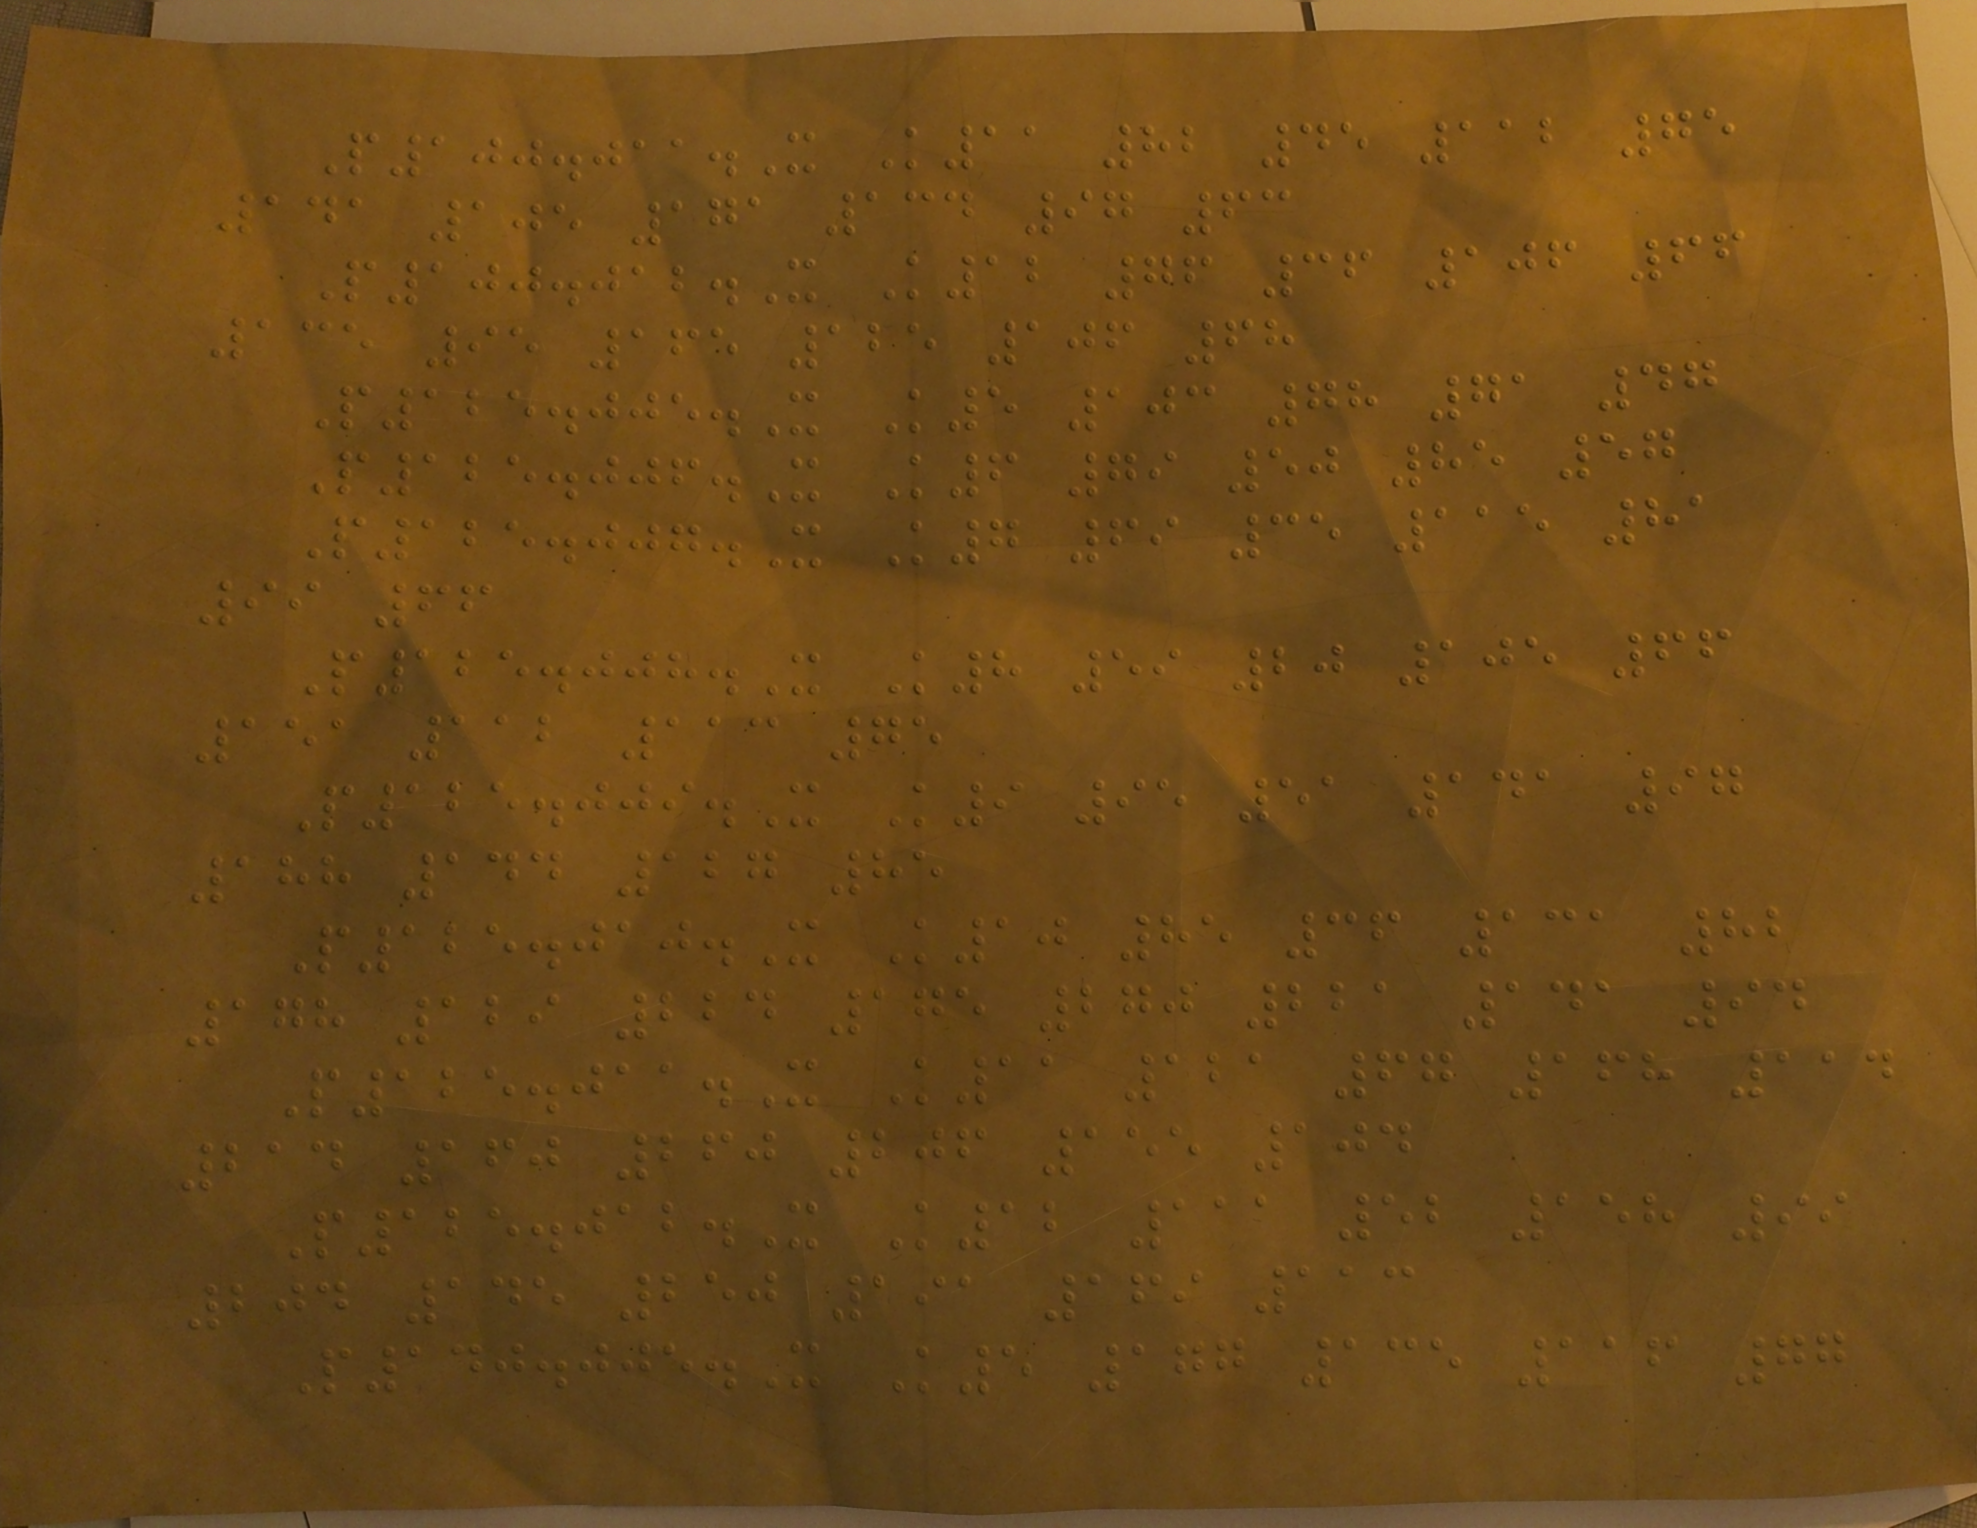P100.011.X K11 82 45 112 75
141 105 171 134 97 63
P100.012.X K12 76 36 106 66
135 95 165 125 106 68
P125.005.X K5 103 78 71 47
P125.006.X K6 79 50 85 57
P125.007.X K7 69 35 115 81
99 66
P125.008.X K8 59 20 105 66
151 112 113 75
P125.009.X K9 95 51 141 97
188 144 127 85
P125.010.X K10 85 36 131 82
178 129 224 175 270 221 141 94
P125.011.X K11 121 67 168 114
214 160 260 206 155 104
P125.012.X K12 111 52 158 99
204 145 250 191 169 113
P140.005.X K5 177 135 116 77
